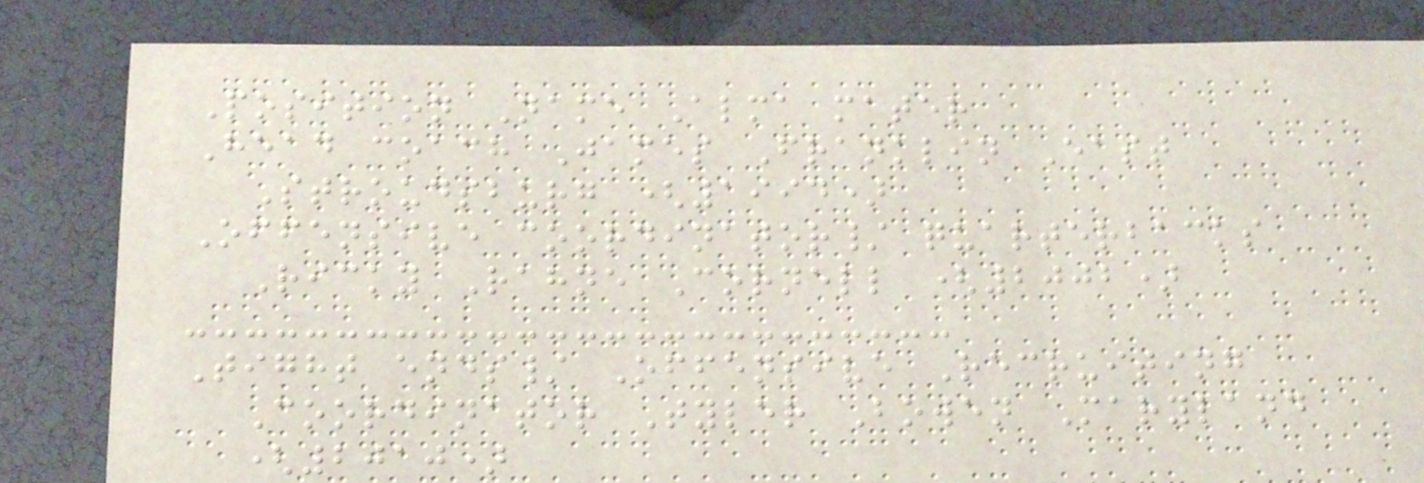Position Name Alma mater
Head coach James Franklin East
Stroudsburg (1994)
Offensive coordinator/ quarterbacks
Ricky Rahne Cornell (2002)
Tight ends/ Offensive Recruiting
Coordinator Tyler Bowen Maryland
(2010)
